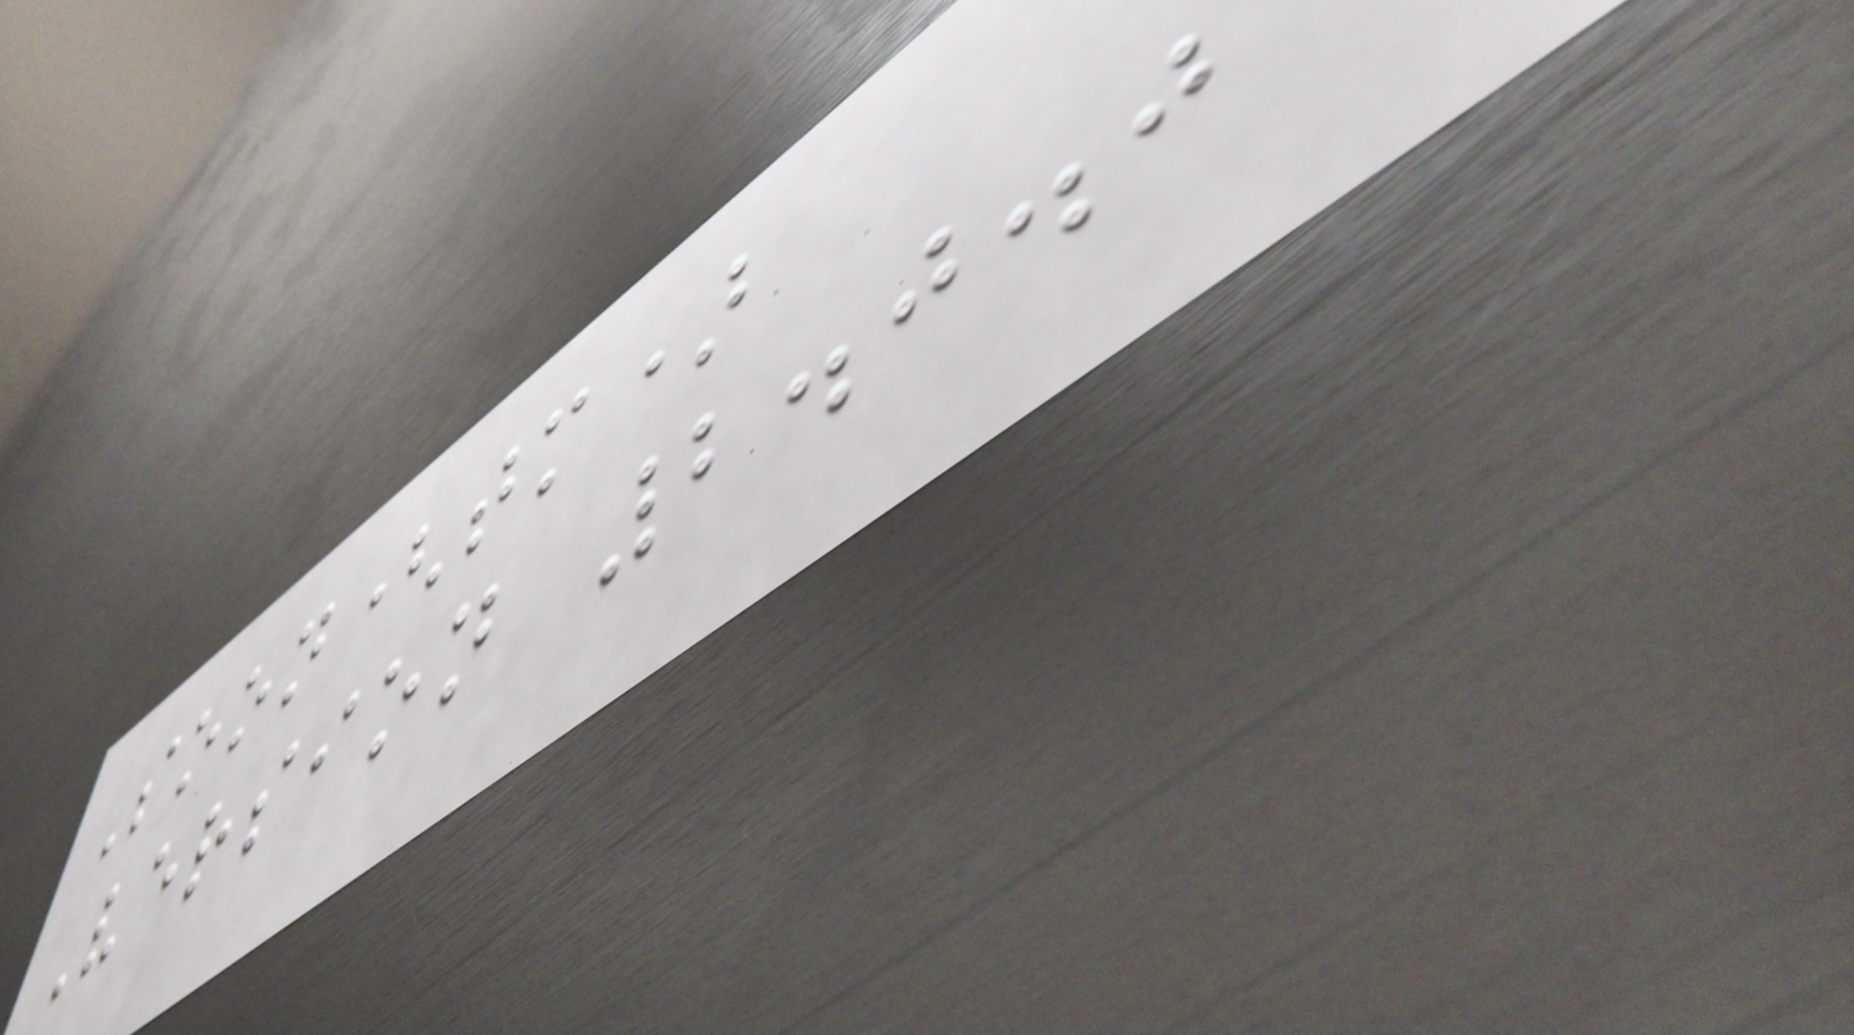Soon(tm)
Version 2.0.0
